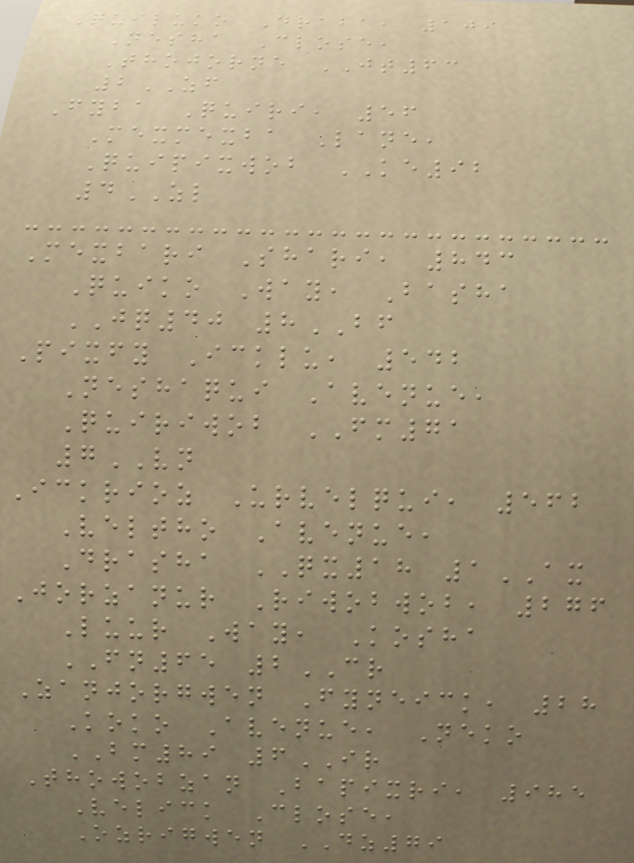Quiluko Draba, 109
Nesha Close,
Thojorne JT63
2ZF
Fyba Quiri, 56
Mexmexba Lane,
Quipixwob KE92
4ZL
Mexbari Shari, 843
Quiko Way, Basha
JQ40 8BF
Pixfy Icklu, 542
Neshaqui Avenue,
Quiriwob FM71
7VN
Ickrioz Urvelqui, 562
Veltho Avenue,
Drasha QX18 1AX
Jorzanur Riwobwob, 276
Luur Way, Kosha
FN65 2CR
Zanjorgwen Fyneick, 28
Koko Avenue, Neko
BM89 6IR
Thowobzan Bapixri, 985
Velick Close,
Ozrigwen DZ79
